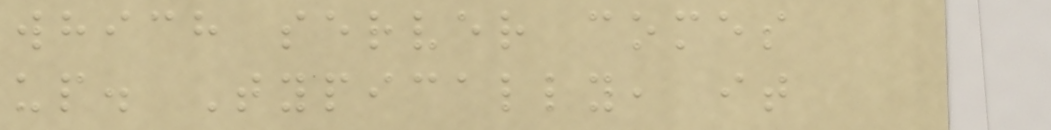which server comes
up. Typically, it
